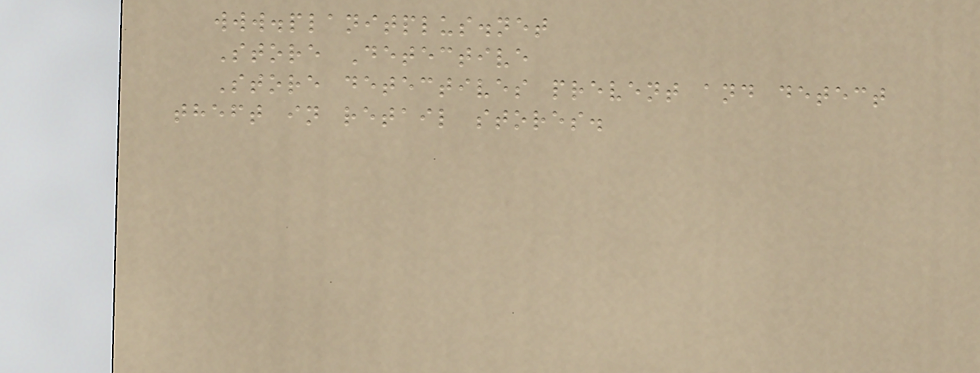www.planitplus.net
Store Detective
Store detectives prevent and detect
theft in retail stores.
